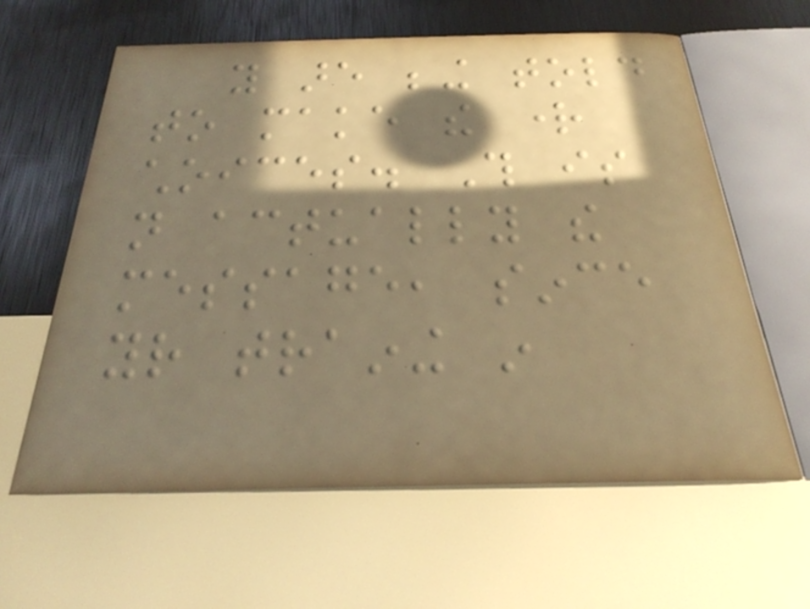you are being told
to make the right
choices. This is
not actually the
message, since
your training in
